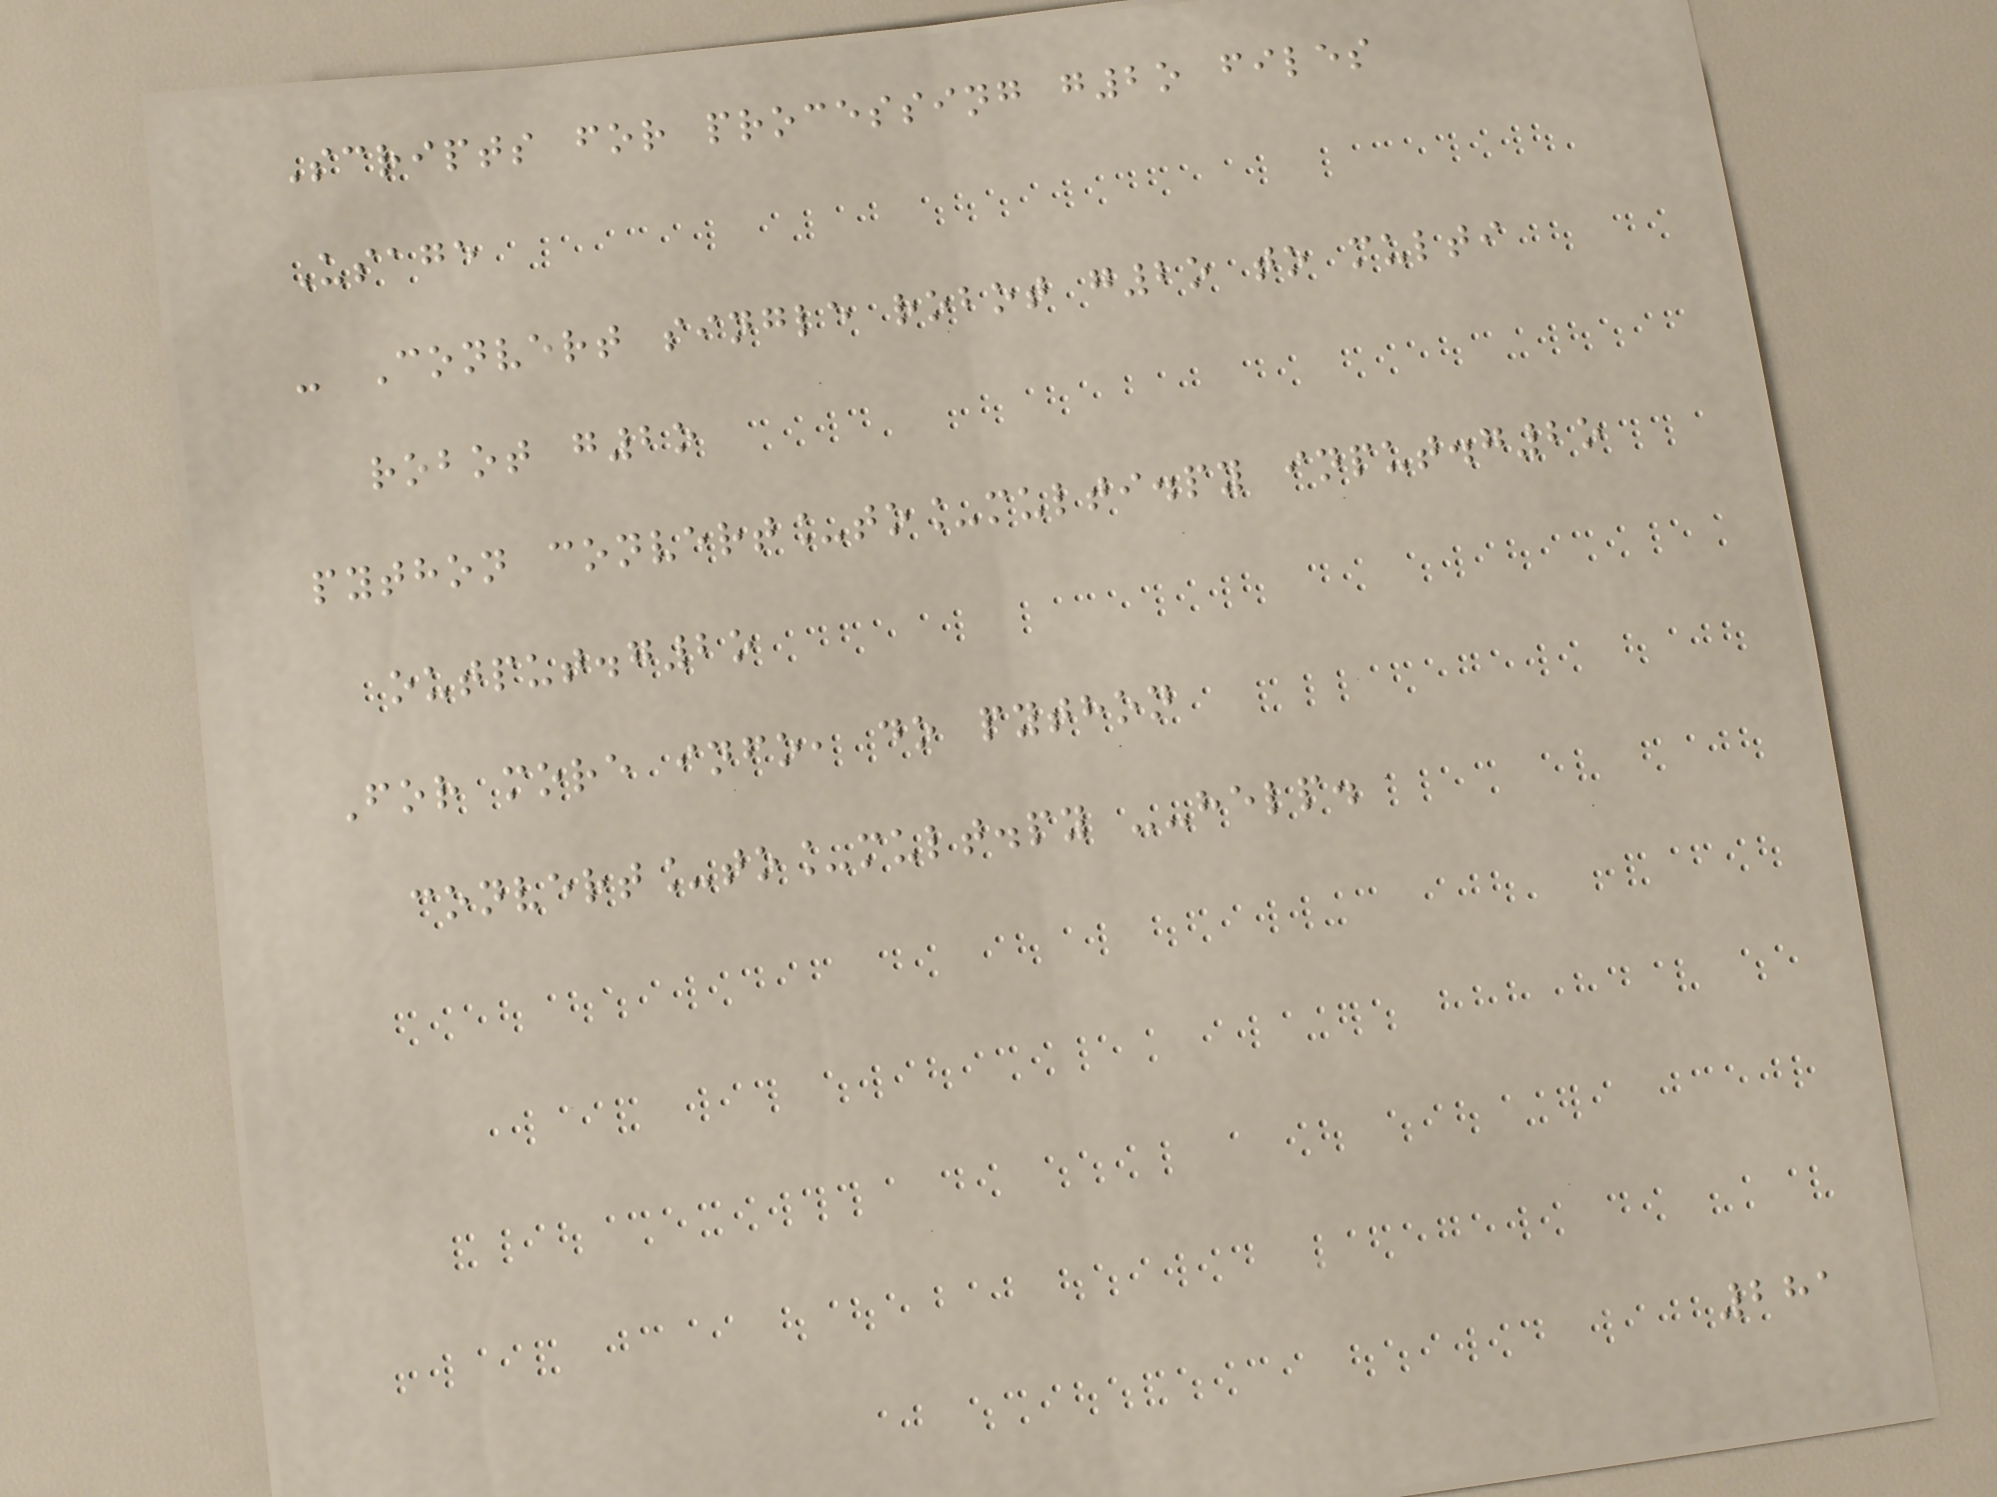Scripts for processing g2o files
Usage
- Convert single robot g2o to multi
robot g2o
python convert_to_multi.py input.g2o
output.g2o
For more info, do python
convert_to_mult.py --help.
281
